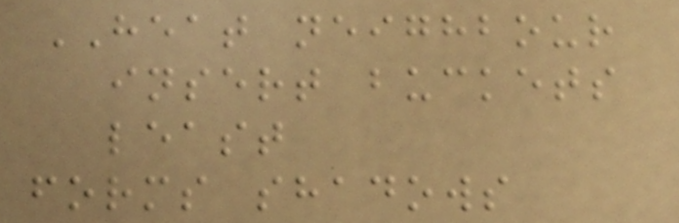HEAT neighbour
insert buckets
least
forms shadows
